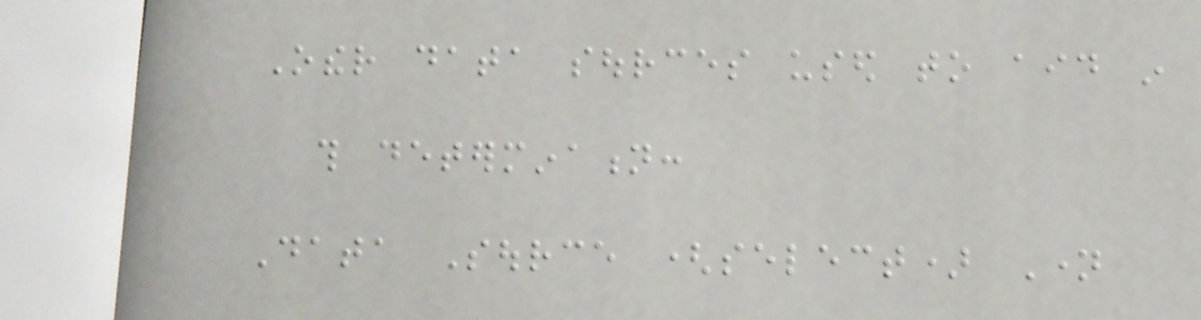Other data sources used to aid in
this determination:
Data Source (select) Name
